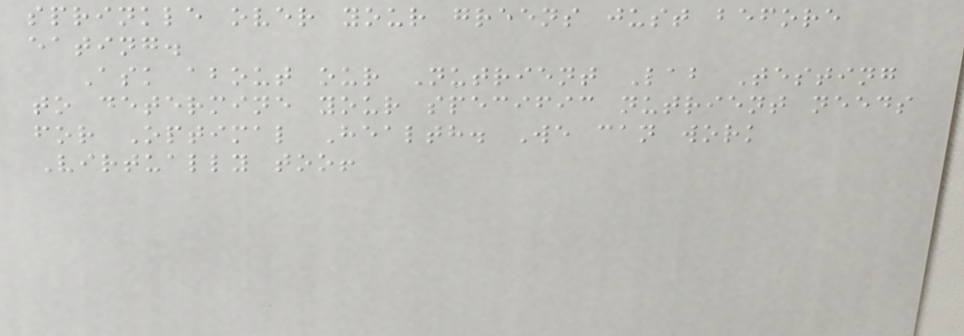sprinkle over your greens just before
eating.
Ask about our Nutrient Lab Testing
to determine your specific nutrient needs
for Optimal Health. We can work
Virtually too!
